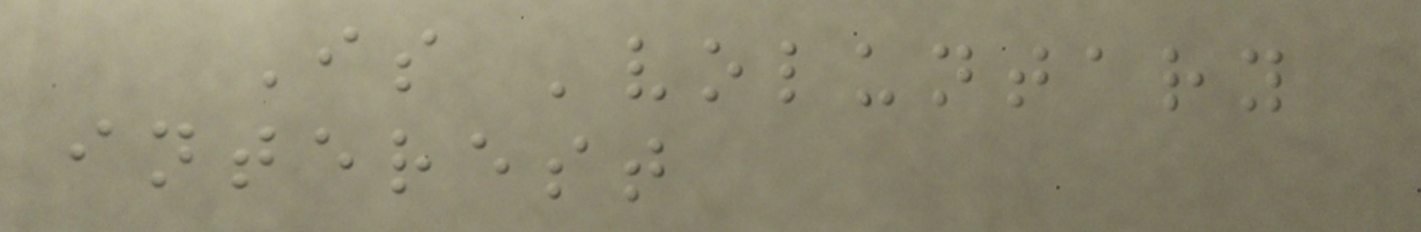Is 'voluntary
interest
